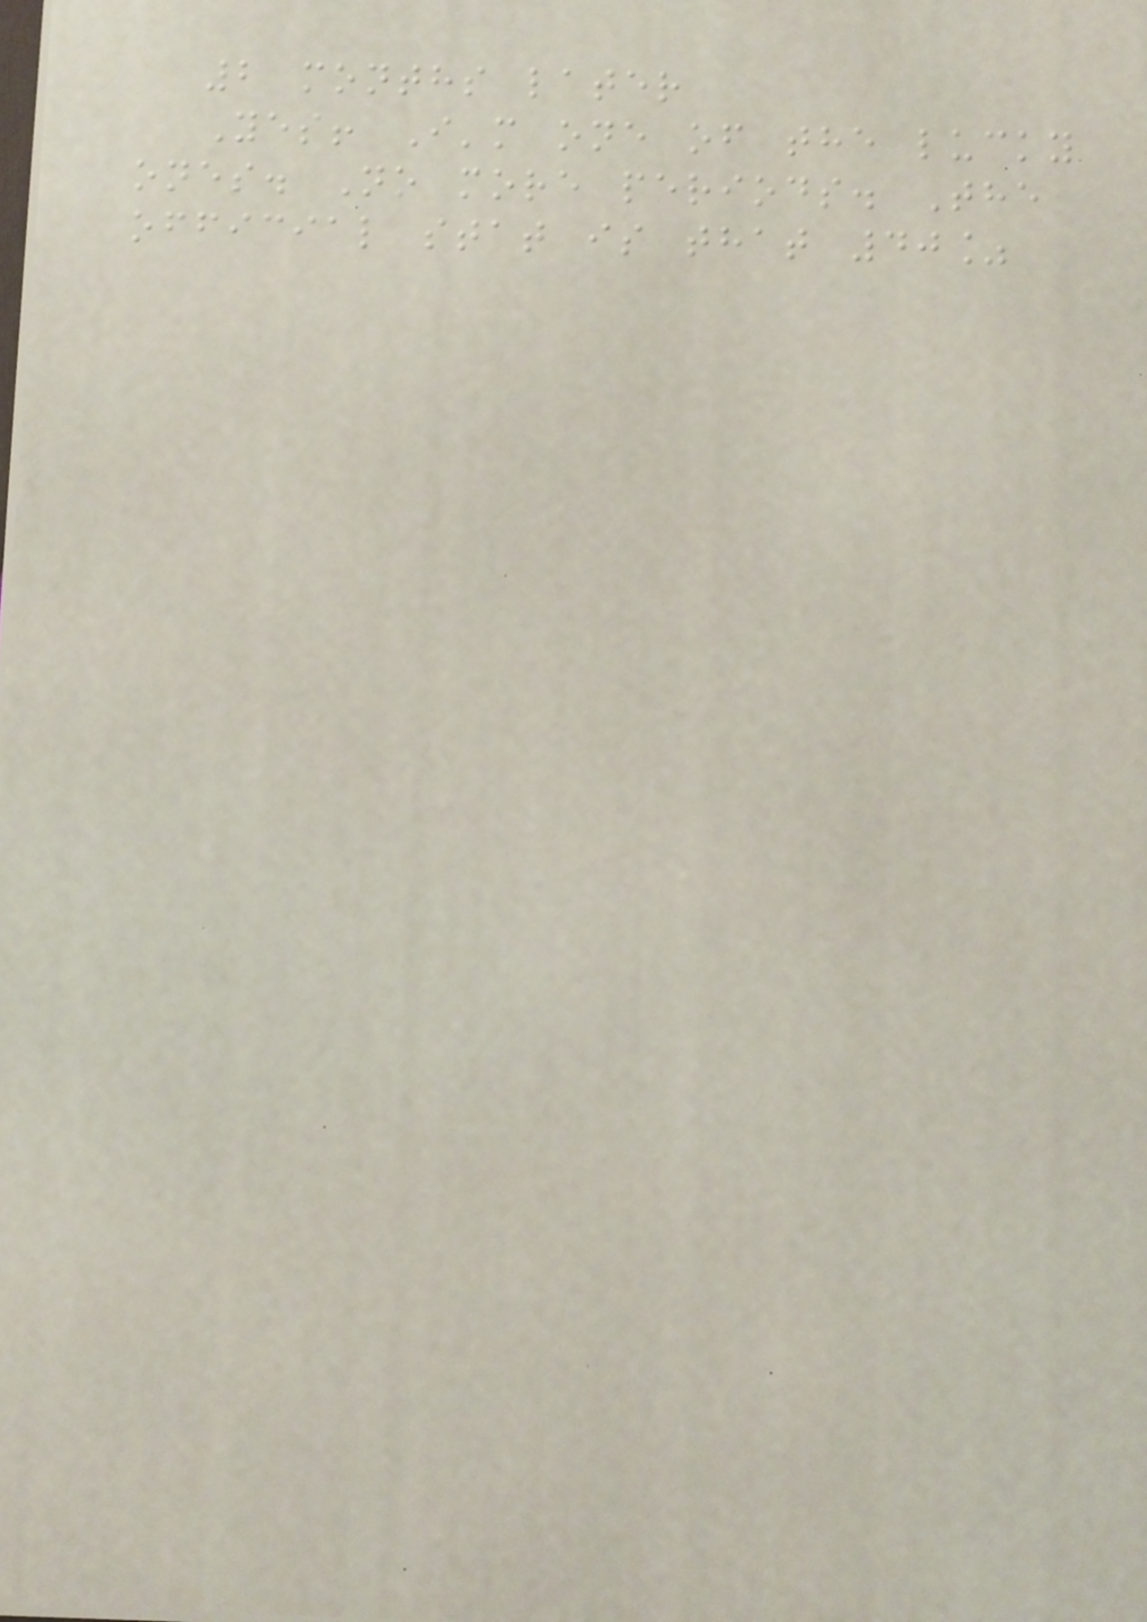2 months later
Yes! I'm one of the lucky
ones. No more periods. The
official stat is that 40%
